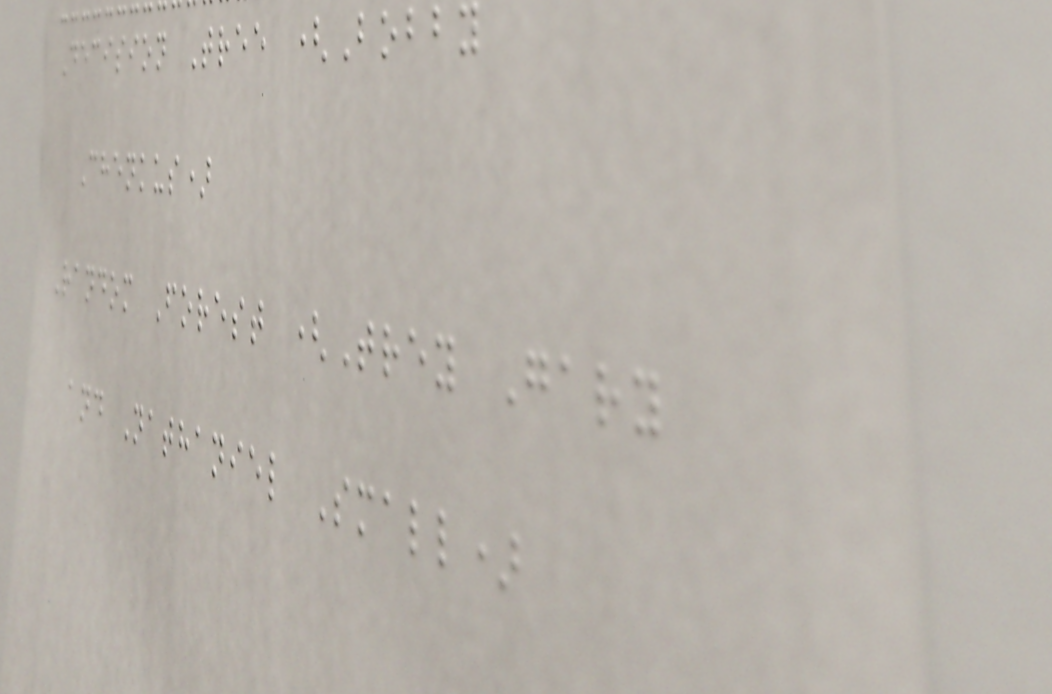Decision Tree (Bobby
Chenkus)
Random Forest (Trey Gary
and Nathaniel Small)
